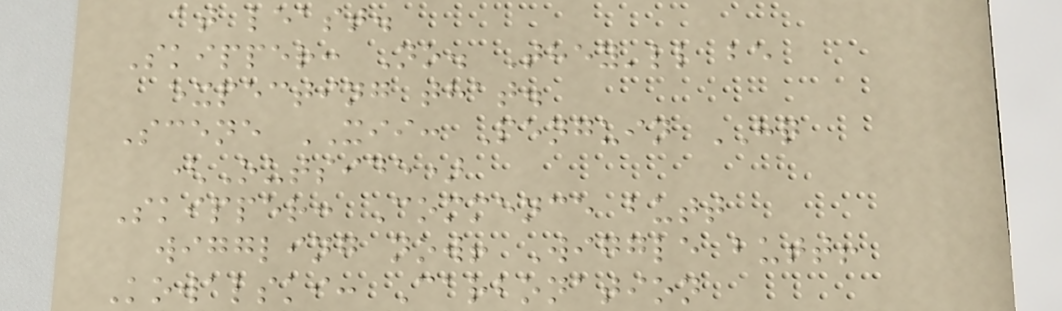at least.
Skipper: No. They'll be
expecting that.
Scene XII: Penguin HQ
(Outside)
Skipper: Commence butt
wiggling now! Wiggle butt!
Kowalski: Carbonation
